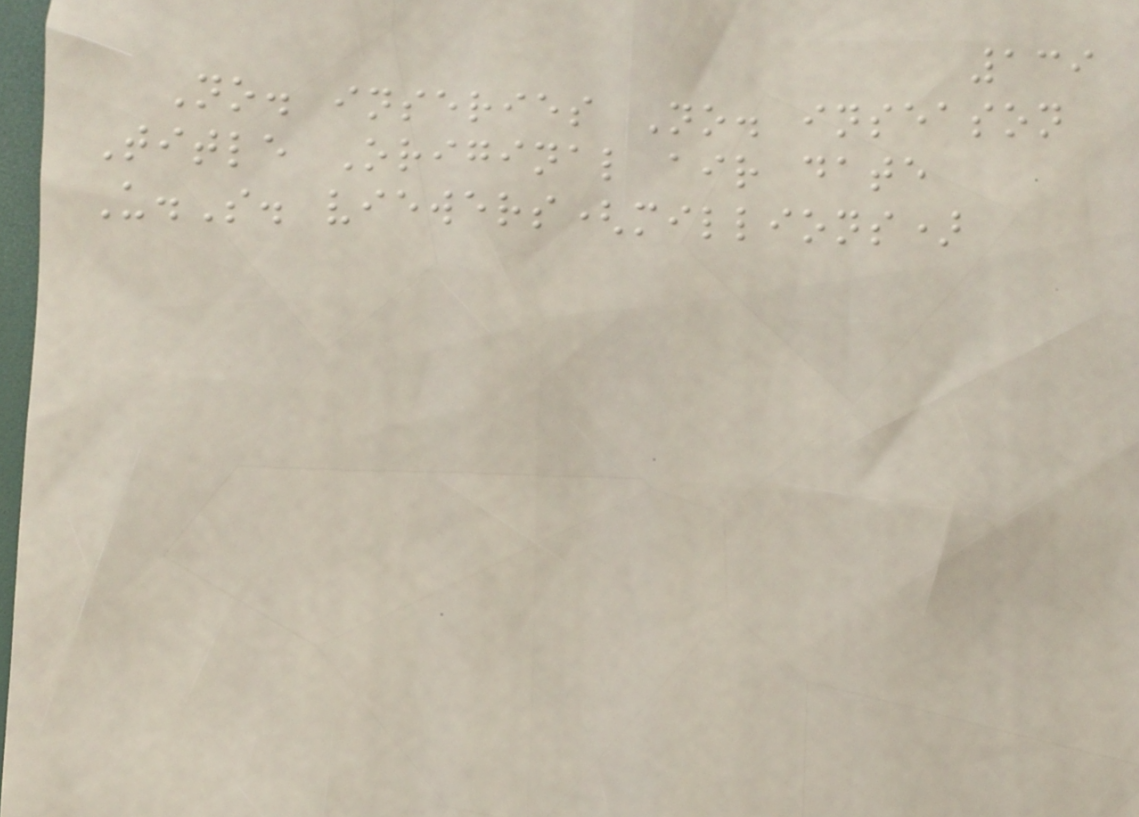139
No. inseries No. inseason
Title Original air date
U.S. viewers(millions)
